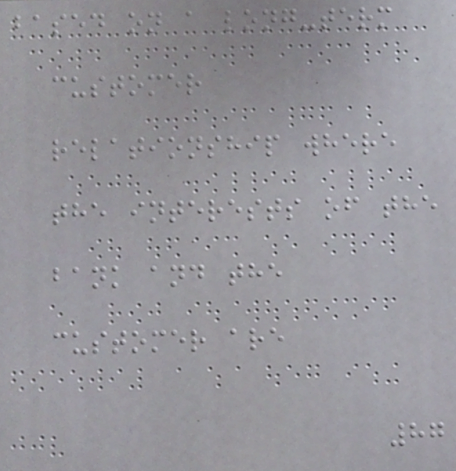based on a long-term
customer
relationship where
the interests of the
bank and the
customer are
87
